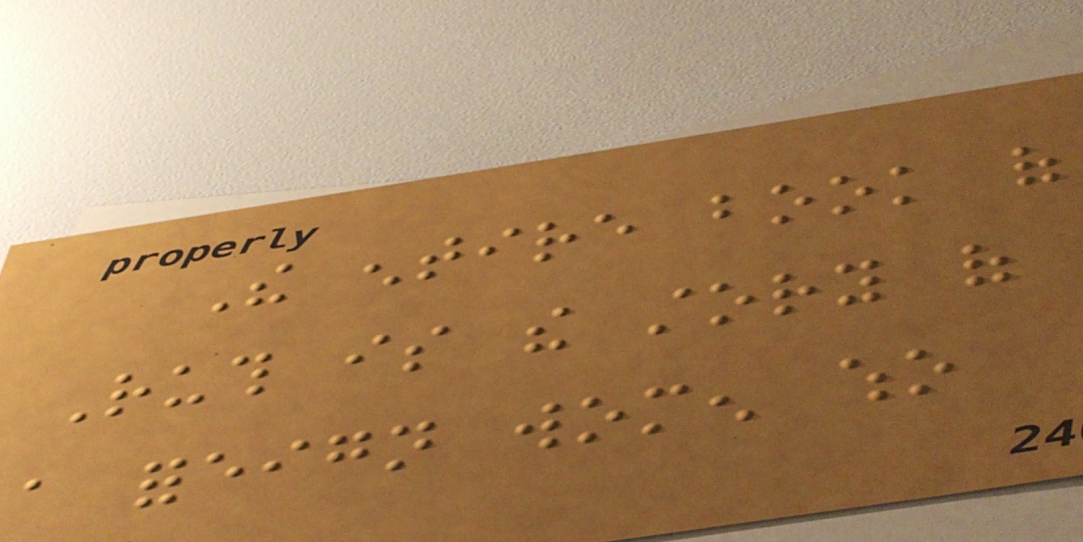The entire book of
Ruth is the story of
a foreign women who
